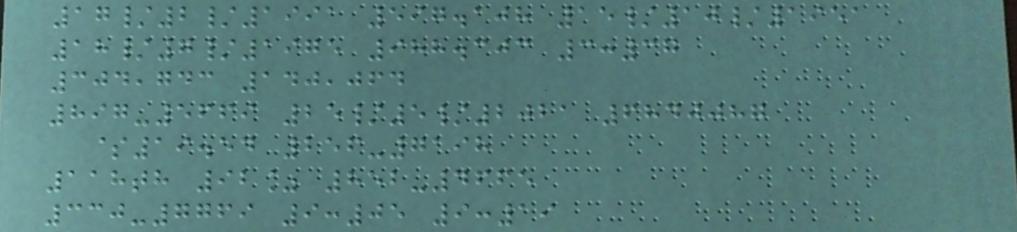17/2/1991 597.108 15/10/1951
18/7/1975 988.303 3:37
304,743 140,064
897-5669 25/5/2021 6840087
$19.54 256-7198
118th 92% 852-4665
330-7769 9:05 9:19
